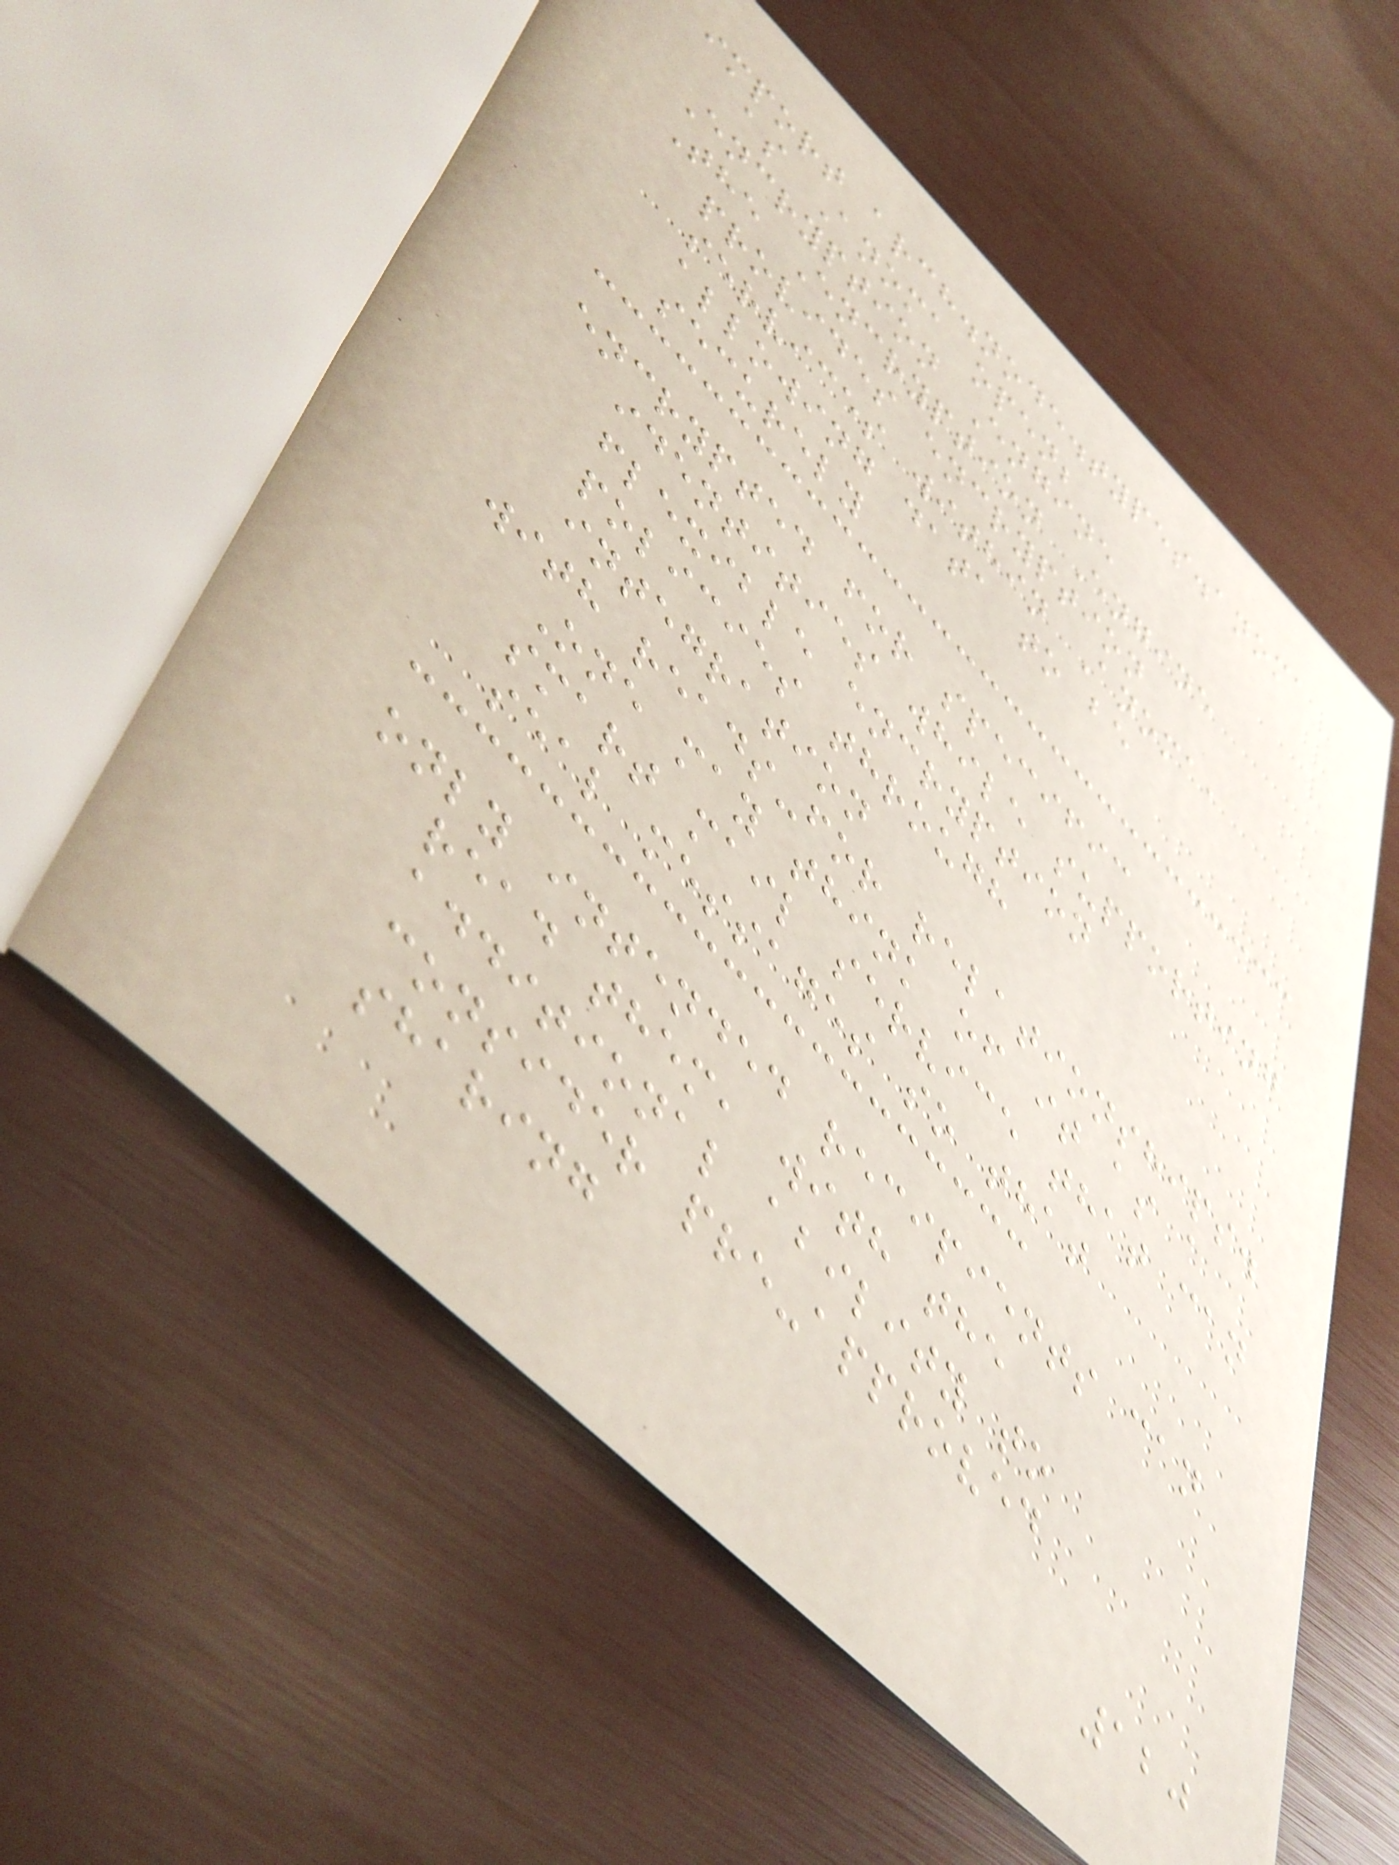import arch.node.types.anoma
as Anoma open;
Encryption Engine
The Encryption Engine
provides encryption
services within Anoma,
allowing data to be
securely
encrypted for specific
identities while supporting
flexible encryption
policies through
integration
with reads-for relationships.
One may think of it as a
smart mail service that can
seal messages so that
only intended recipients can
read them, with the
additional ability to
consider pre-approved
sharing
120
